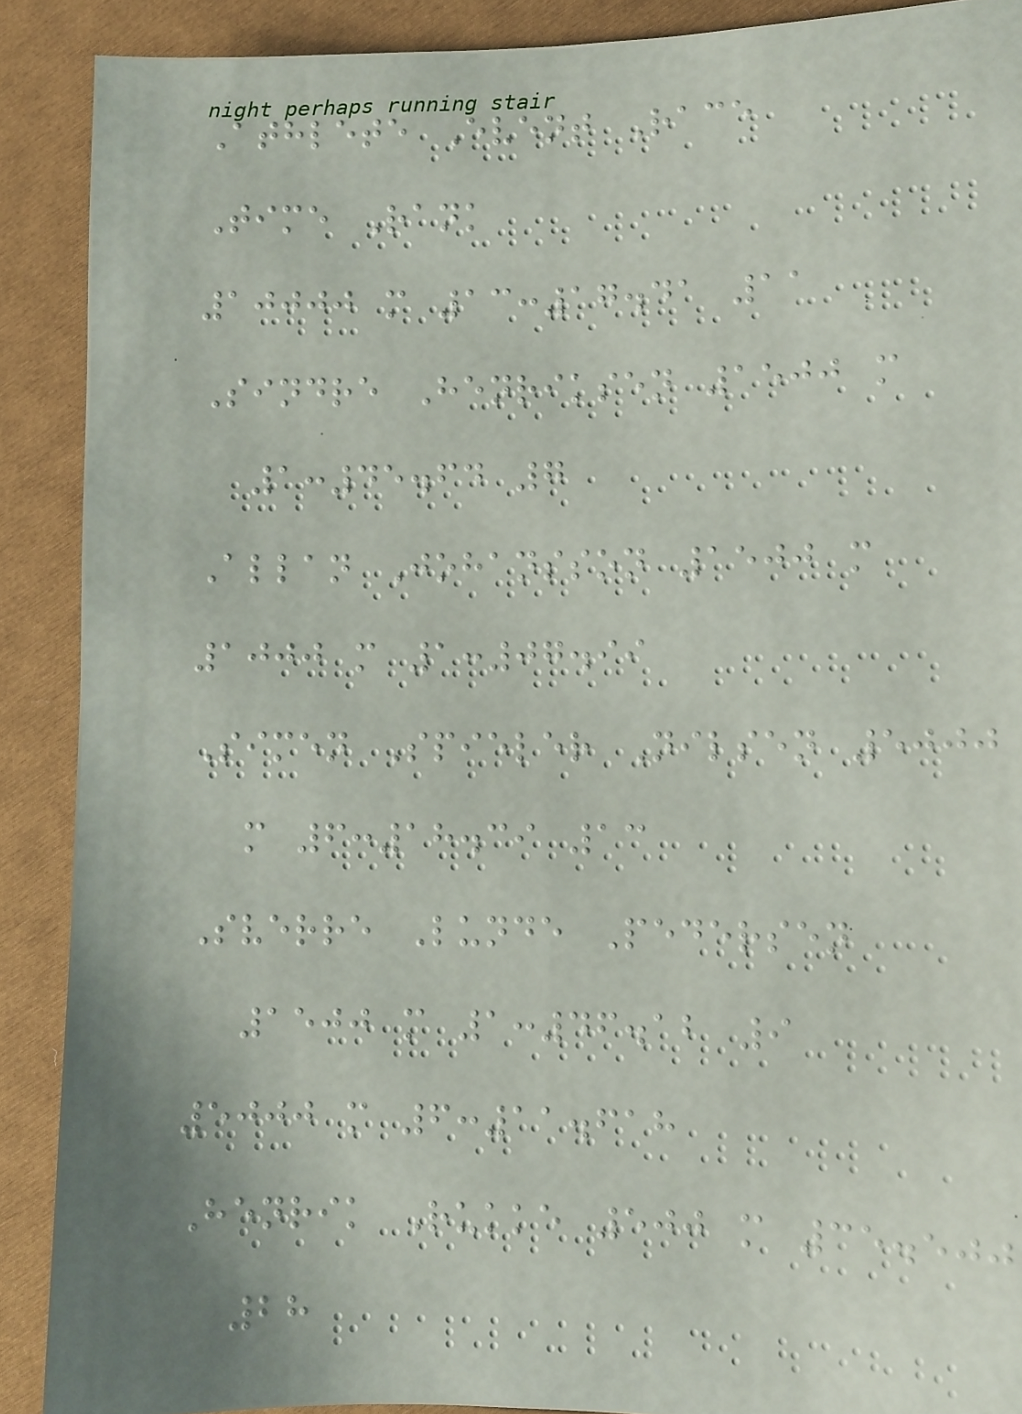Athlete Event Race
Time Rank
10000 m 13:17.41 11
Sindre Henriksen 1500 m
1:45.64 7
Allan Johansson 1500 m
1000 m 1:07.99
Simen Spieler Nilsen 5000
m 6:18.39 13
Sverre Lunde Pedersen
1500 m 1:46.12 9
5000 m 6:11.618
Henrik Rukke 500 m 35.500
28
